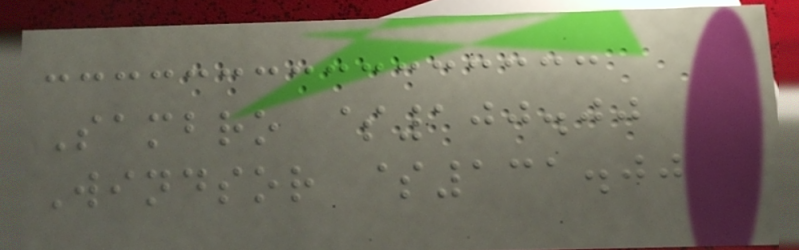Sambro $100.00
Windsor $131.00
